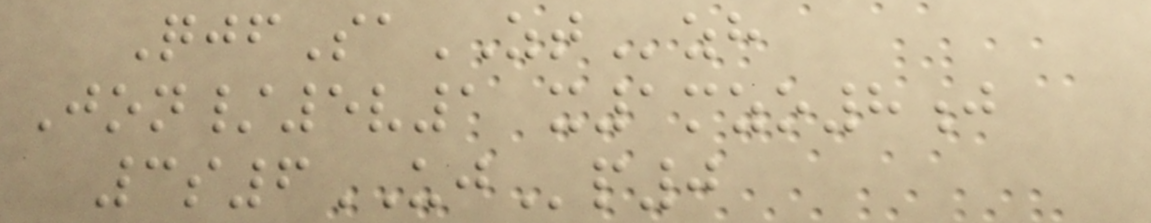QjfSaZTzh
Jon/5v1 x1mzo8j
3s6UJp0
